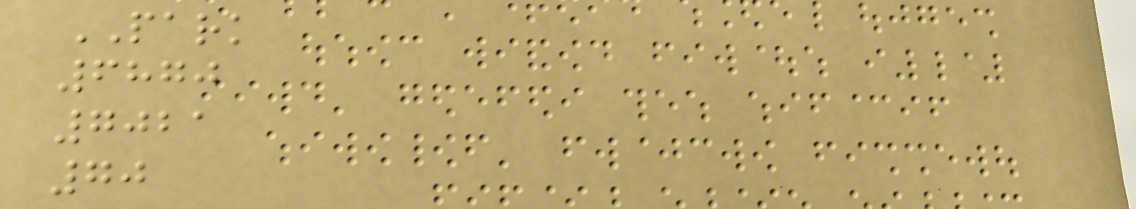PARK
6870
7021
70
